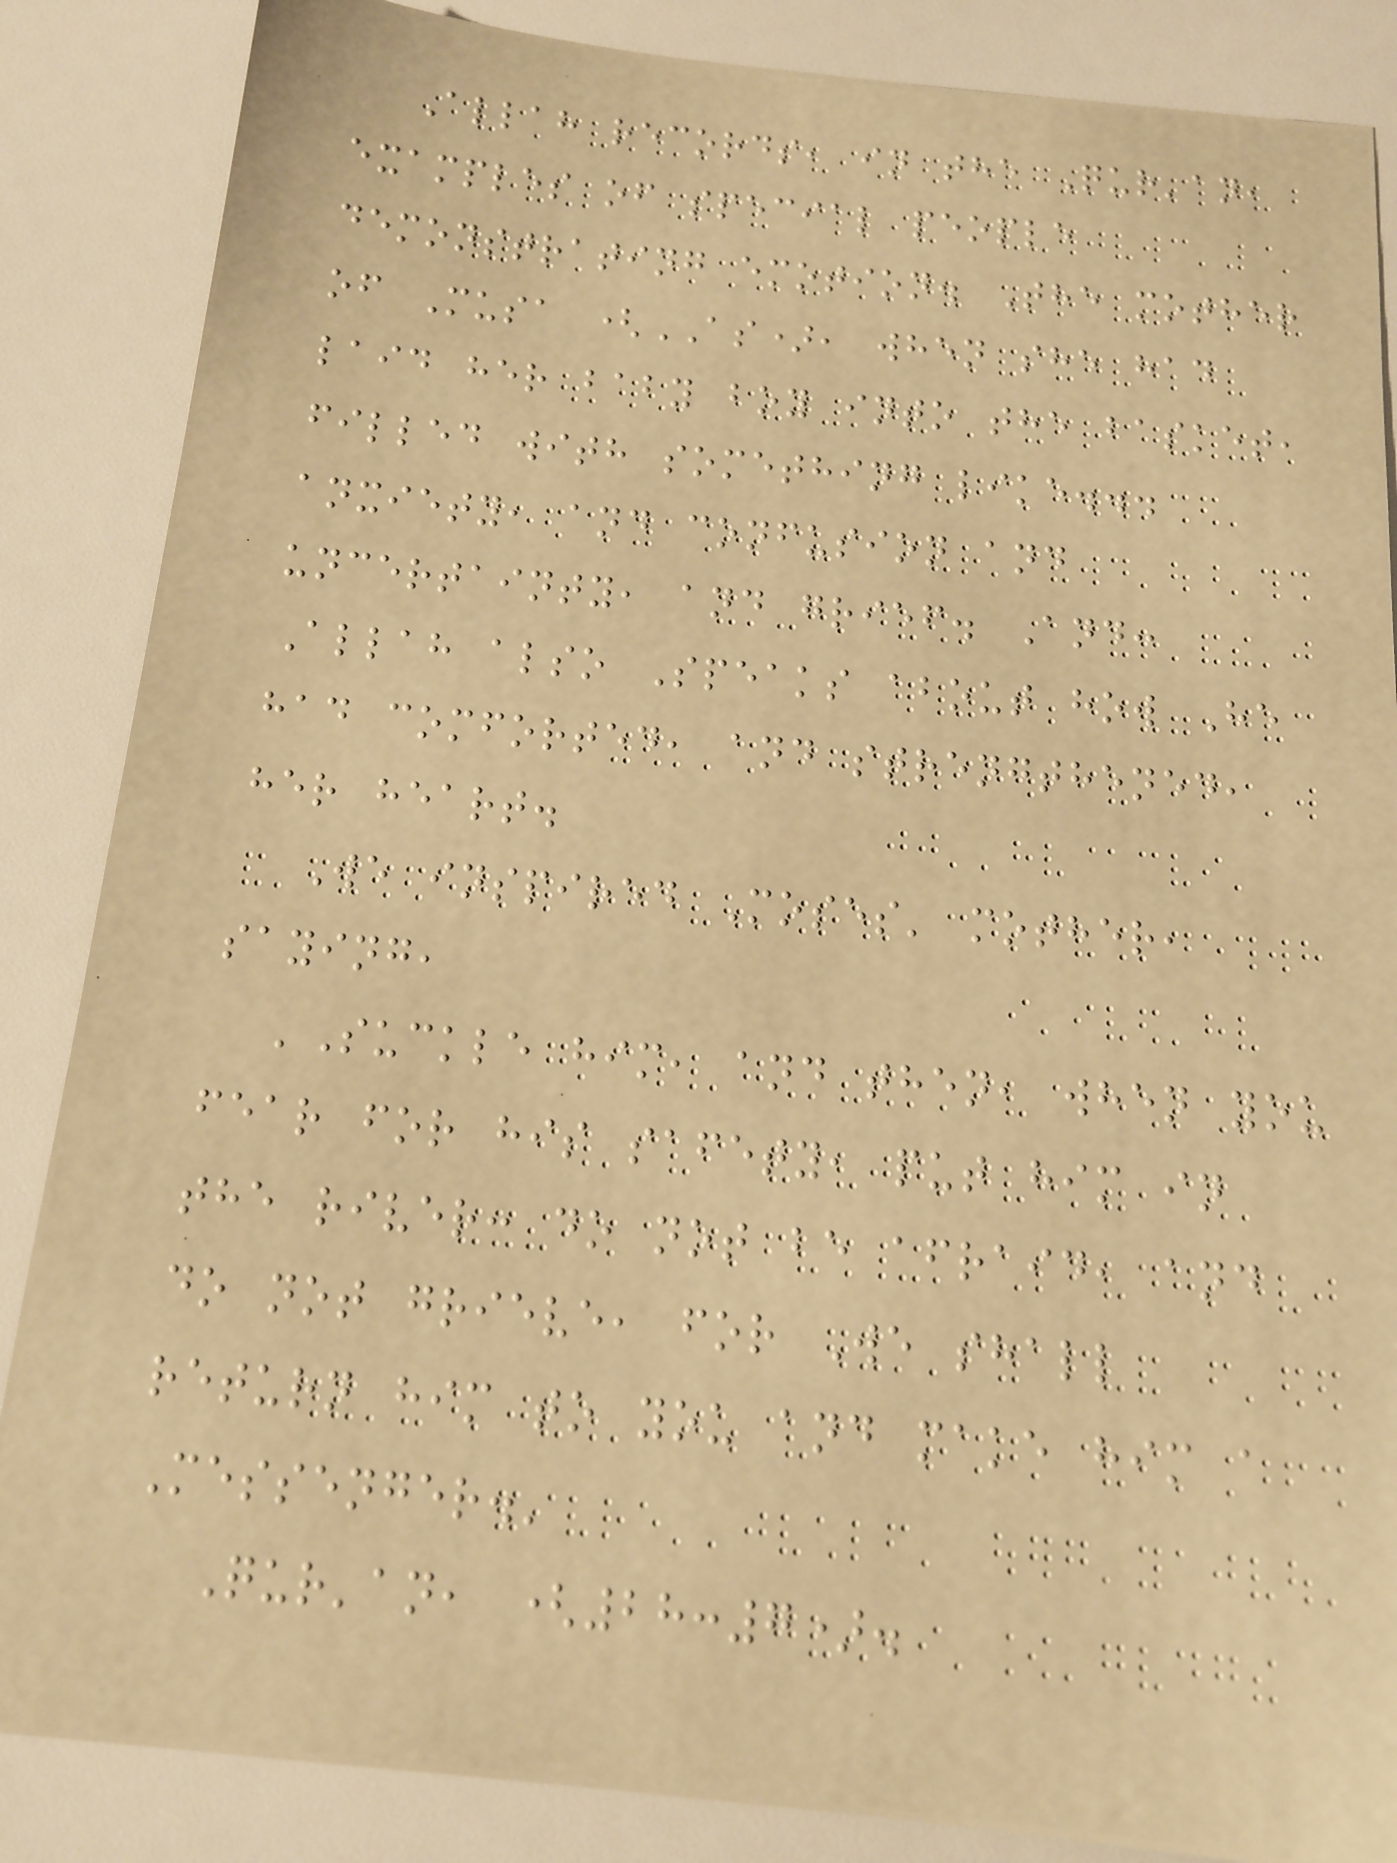Allah records, in the Qur'an,
examples of special people
demonstrating emotion. The mother
of Musa (AS), when she had
laid her baby boy into the basket,
filled with something like...
anxiety, and confusion and
uncertainty, and grief. And:
Allah also Speaks about how He
had comforted, and strengthened,
her heart.
We inspired Moses' mother,
saying,
'Suckle him, and then, when you
fear for his safety, put him in
the river: do not be afraid, and
do not grieve, for We shall
return him to you and make him a
Messenger.'
Qur'an, (28:7).
